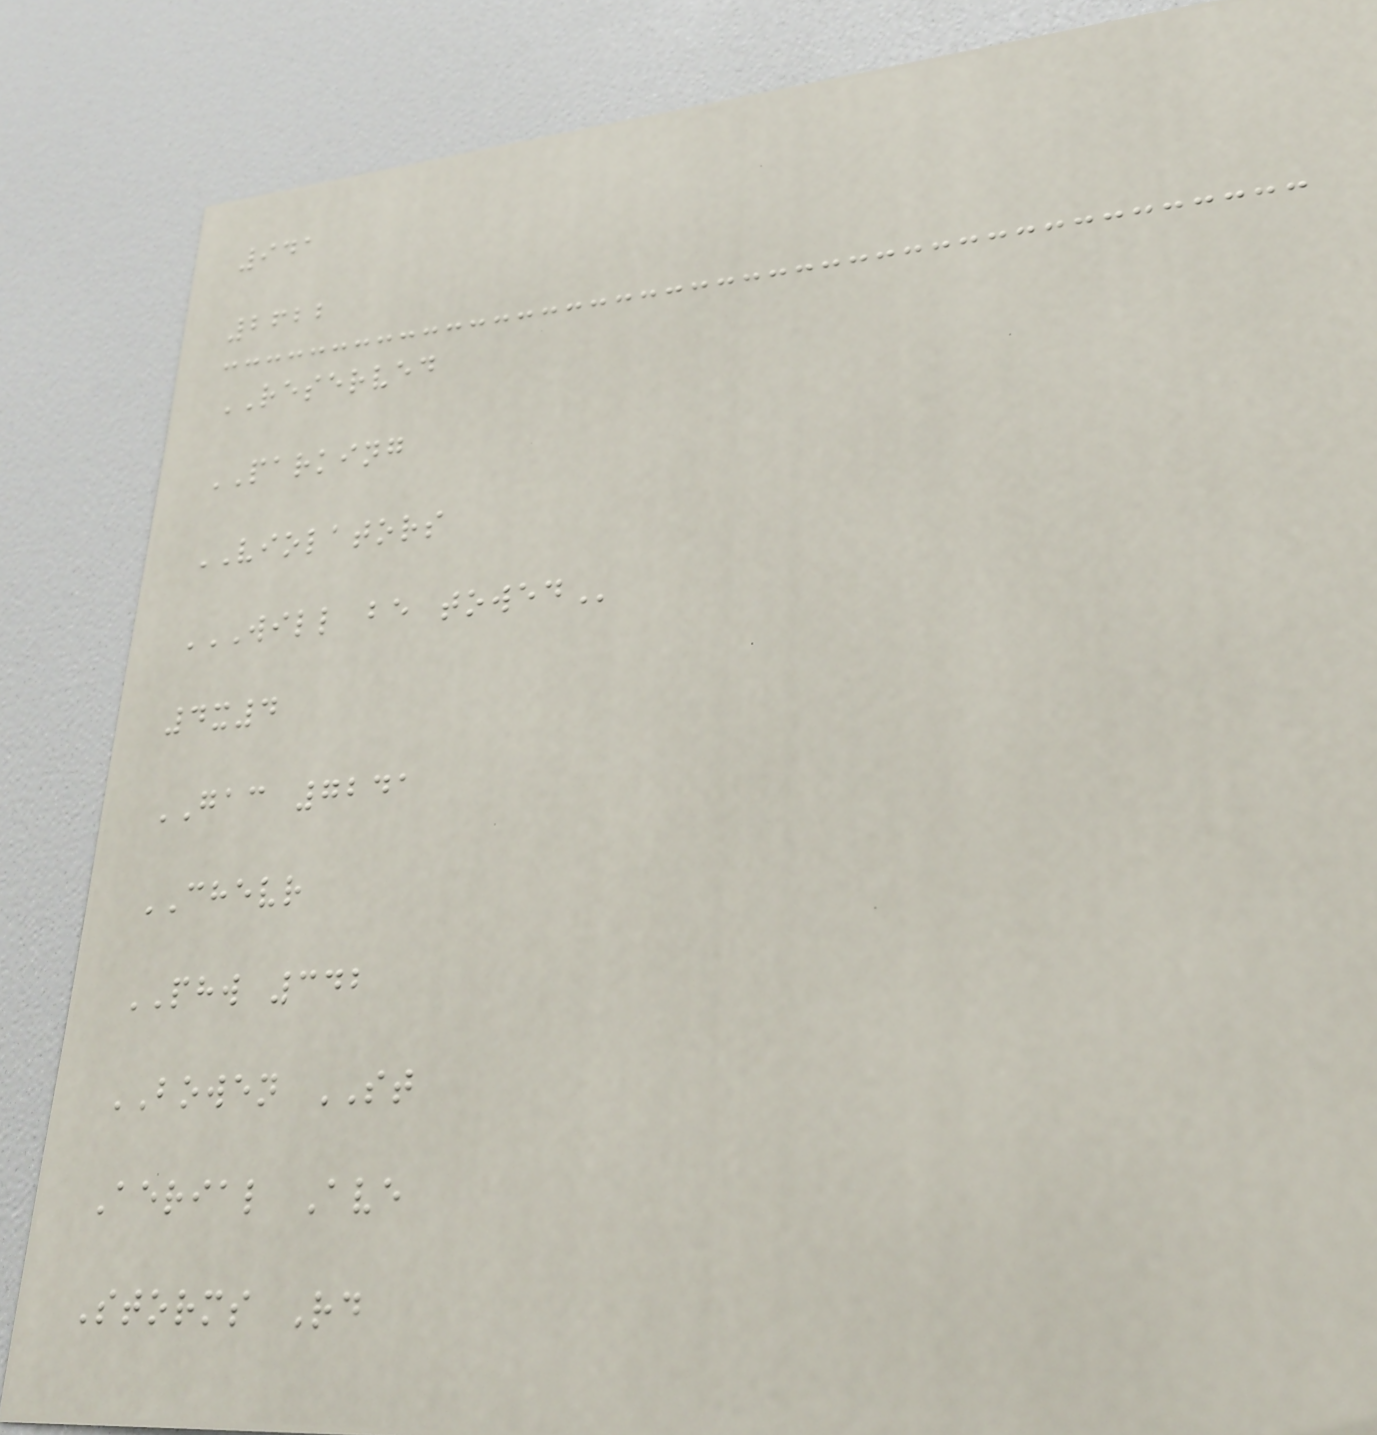941
2622
RESERVED
PARKING
VIOLATORS
WILL BE TOWED
4x4
GAC 7241
CHEVR
PHW 342
BOWEN ST
Aerial Ave
Storms Rd
